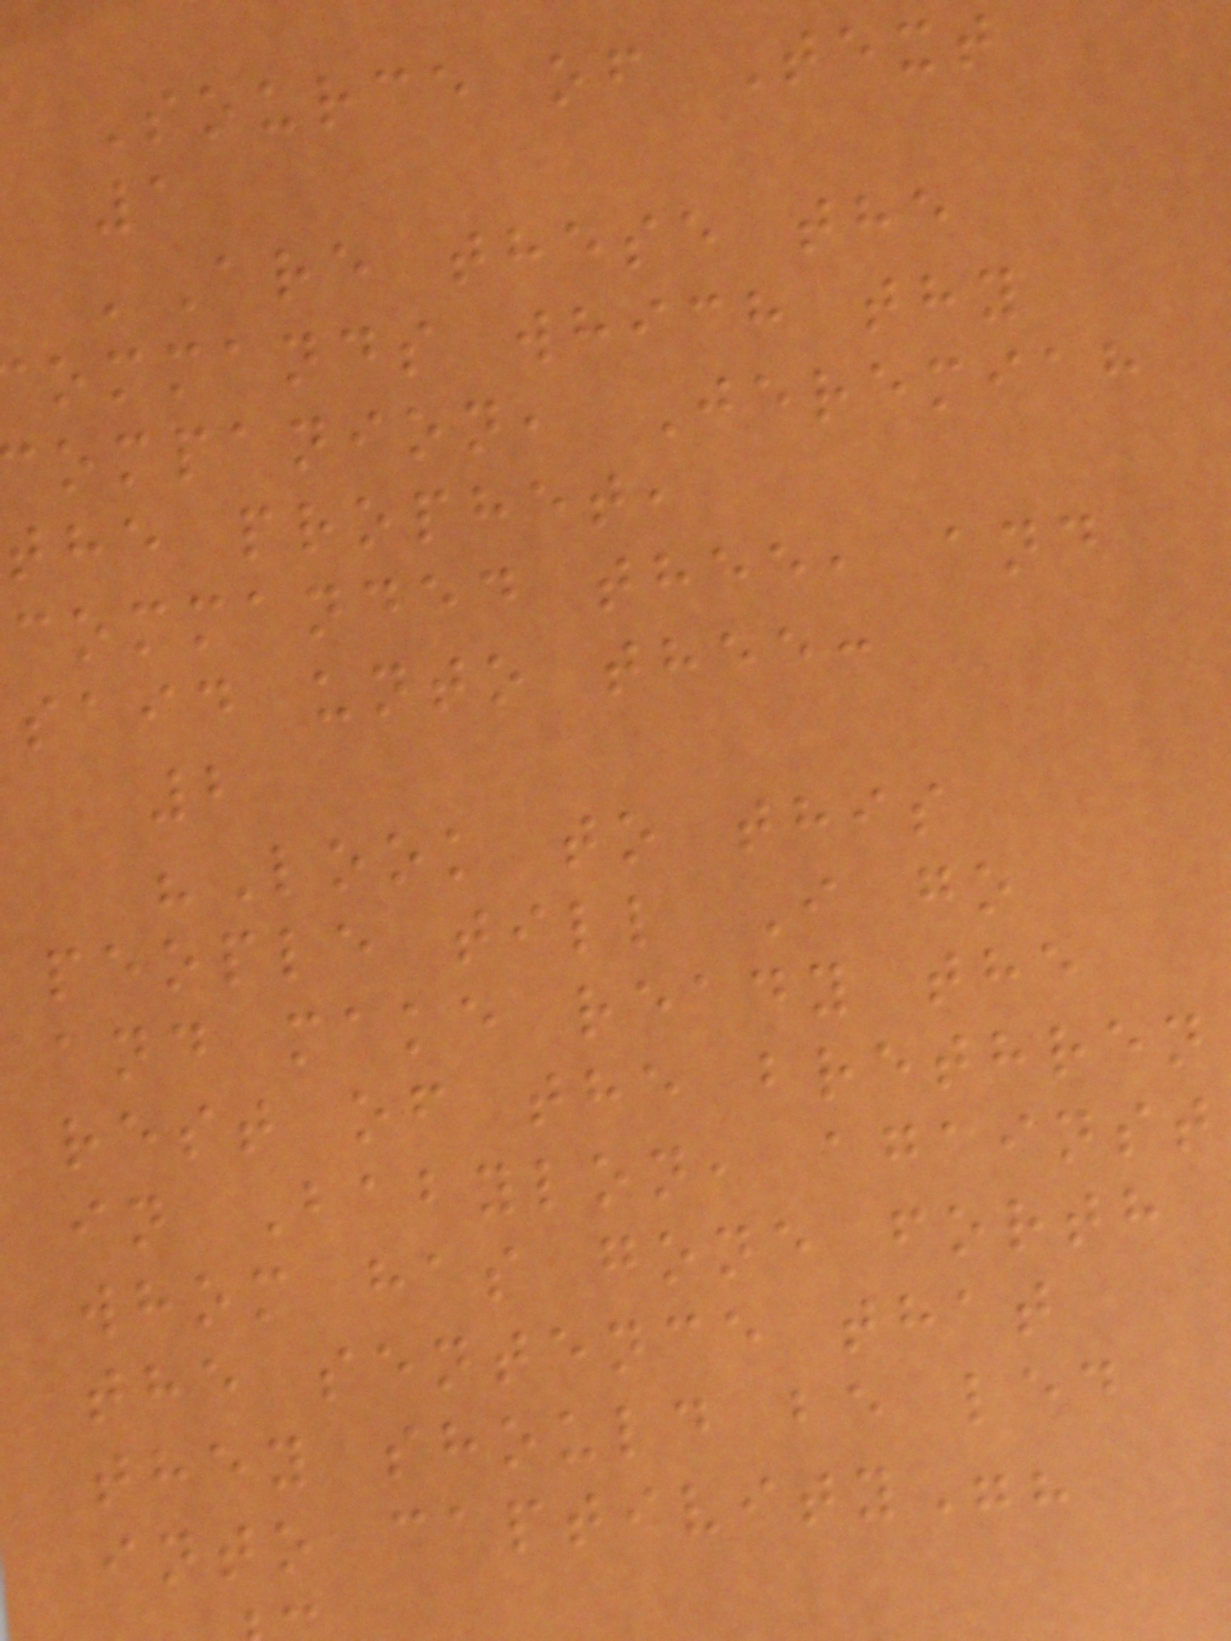Source of Text
1
'Are these the
ommands which thy
ompanion, Jeremiah
the prophet,
commanded thee, and
said unto thee:
2
"Look to this
people till I go
and make ready the
rest of the brethren
in Babylon, against
whom has gone forth
the sentence that
they should be led
into captivity"?
